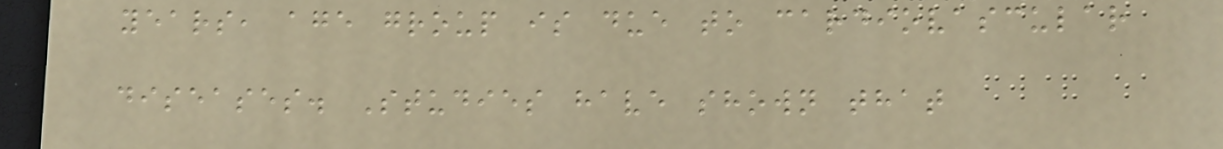years, age group is due to cardiovascular
diseases. Studies have shown that
